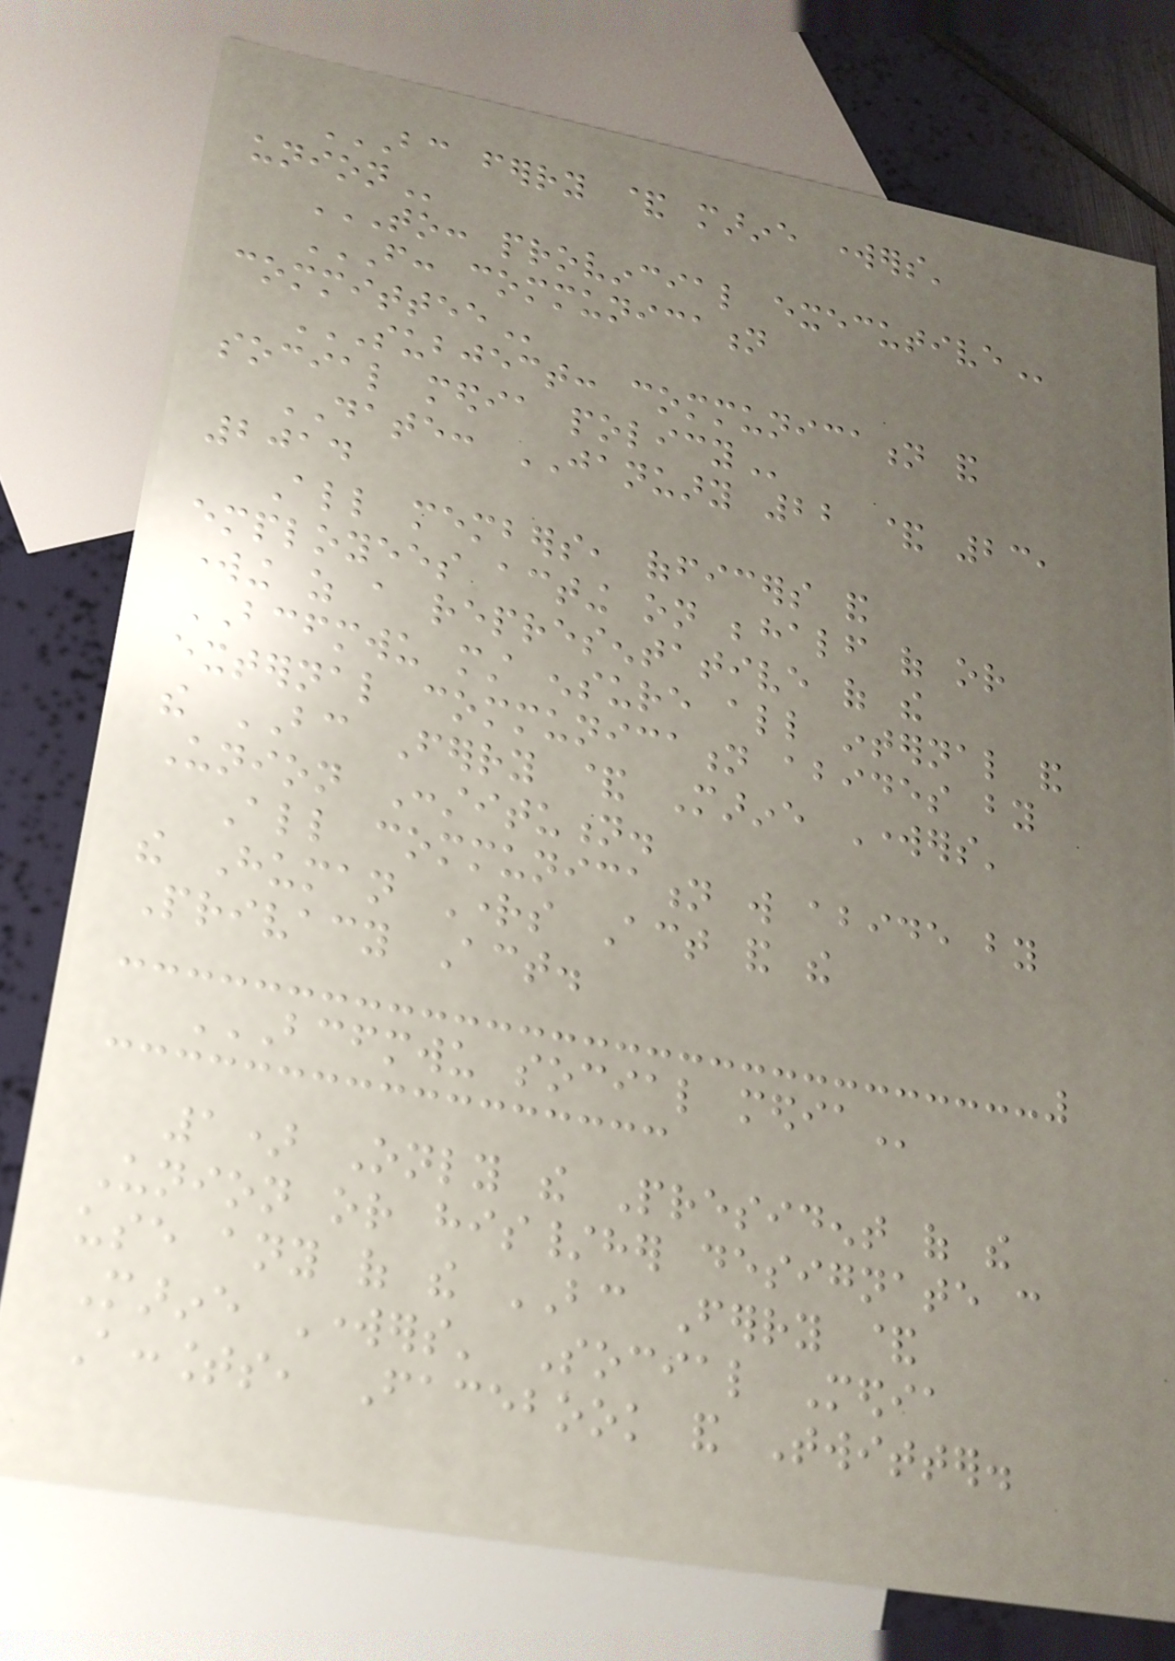BC FERRY & MARINE WORKERS'
UNION
TO: PROVINCIAL EXECUTIVE
FROM: COMMUNICATION
COMMITTEE
SUBJECT: COMMUNICATION AND
SOCIAL MEDIA POLICY
DATE: JANUARY 22 & 23,
2014
All members, officers and
employees acting on behalf of or
working as a representative of the
BCFMWU must ensure all internal and
external communication abides by
the BC Ferry & Marine Workers'
Union Constitution.
All communication will abide by
the Human Rights Act and the
Privacy Act.
BCFMWU SOCIAL MEDIA
1) Only the President of the
Union or his/her designate can
use any of the BC Ferry &
Marine Workers' Social Media
Accounts, Facebook and Twitter.
